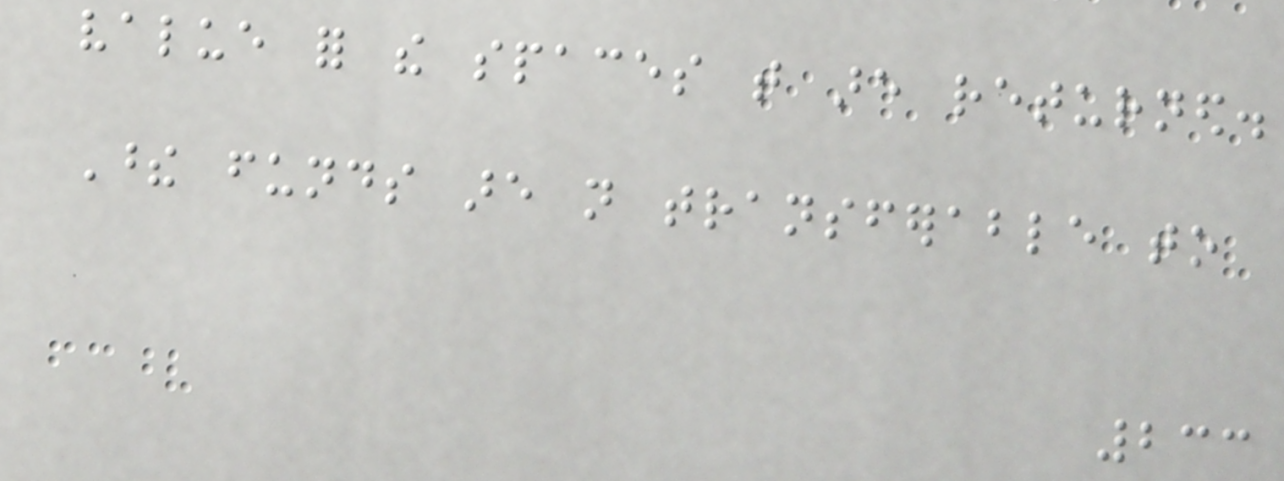value for the spaces that are returned.
These funds are not transferable to
233
